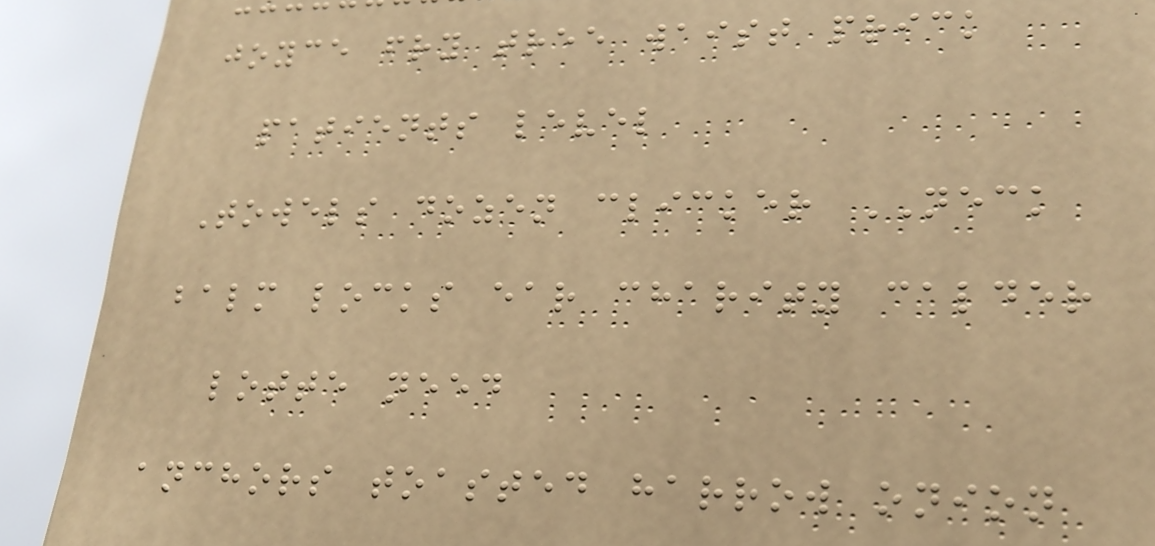joyce fry tree waist prick
patients level
Towels dozen clicker NECK
balm locks ear charity calder
lotte need
anchors toasted harrow onion
